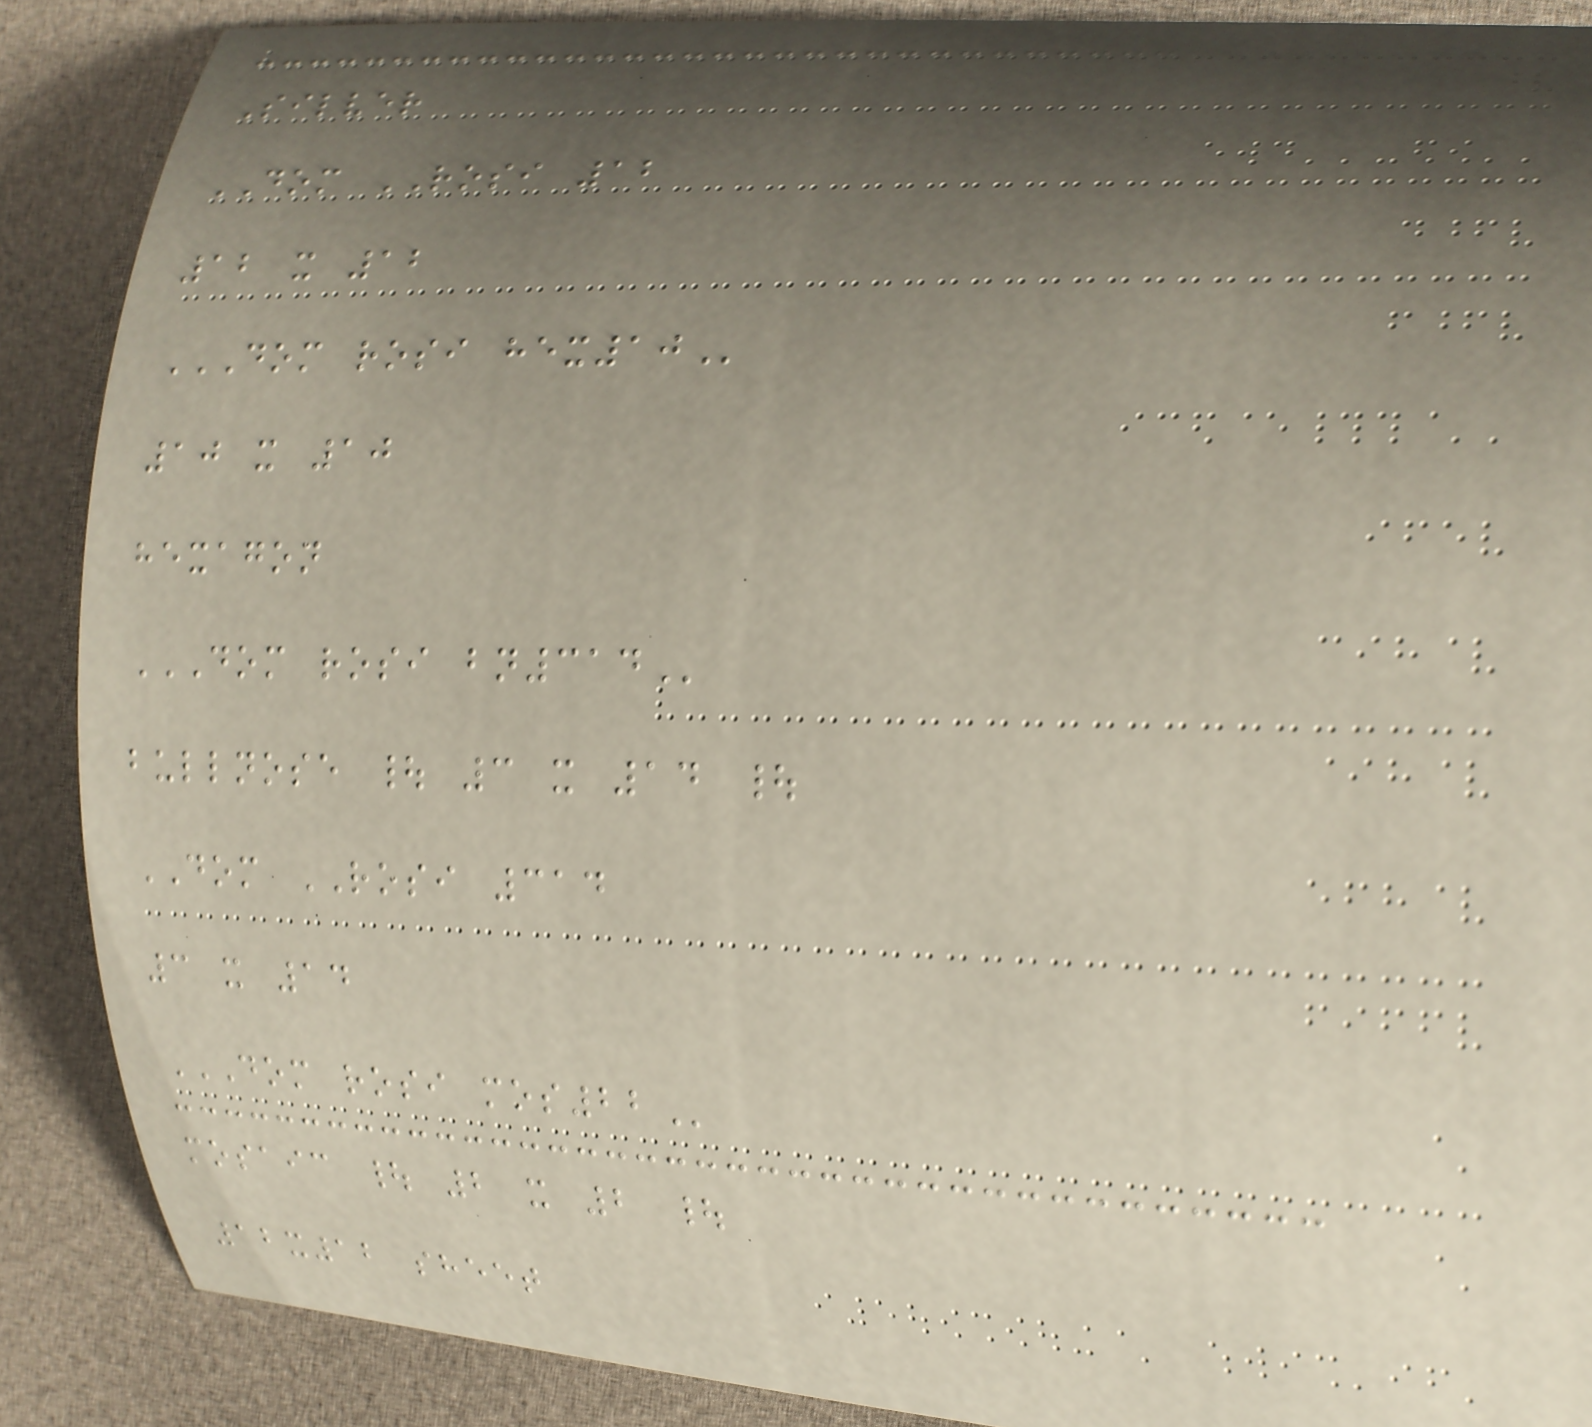Silver
DOM ROSI 12
12 x 12
DOM ROSI HEX10
10 x 10
hexagon
DOM ROSI BN314
bullnose | 3 x 14 |
DOM ROSI 314
3 x 14
DOM ROSI MOS22
mosaic | 2 x 2 |
12x12 sheet
